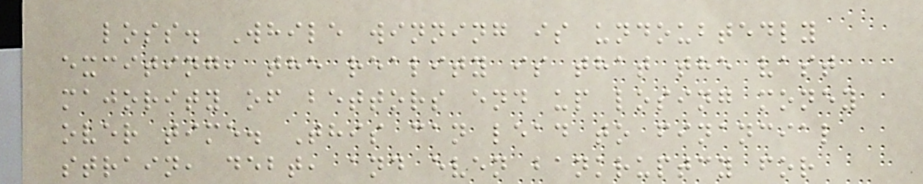loss. While winning is undoubtedly
exciting, the reality is that the vast
majority of bettors end up losing money
over time. This can lead to financial
strain, debt, and even bankruptcy for
